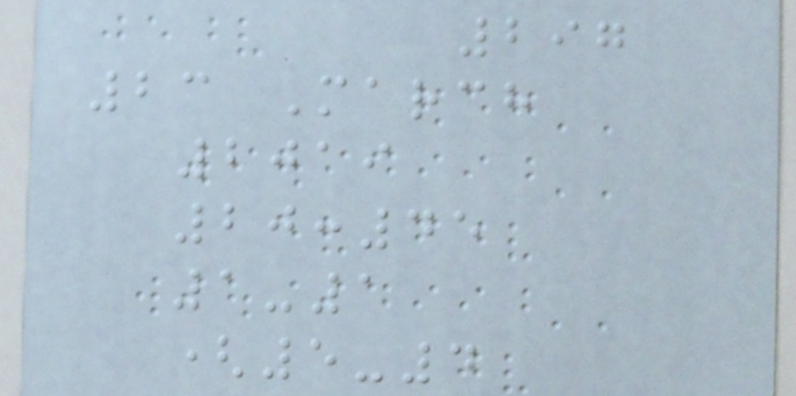297
23 March
2019
20:45
1-1
(5-4
